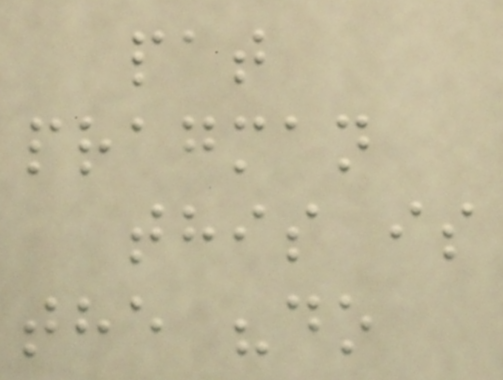pat
pragman
this is
the "do
